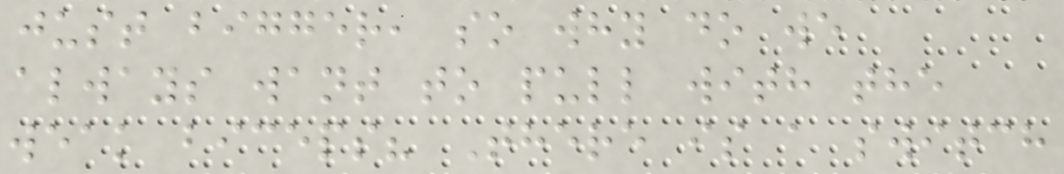just bigger, so why do we
always want to pull with the
weak biceps? There is a switch
